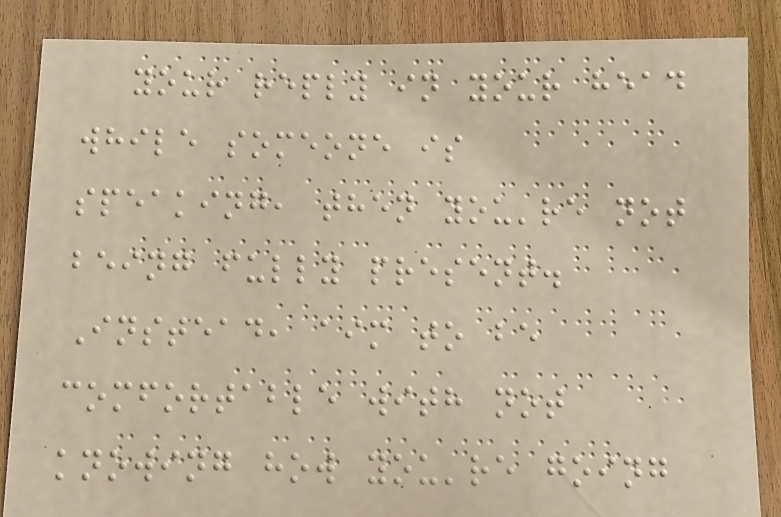your reply in your head
while someone is
speaking, then you're not
being fully present.
Instead, aim to be
comfortable with not
knowing how you're going
